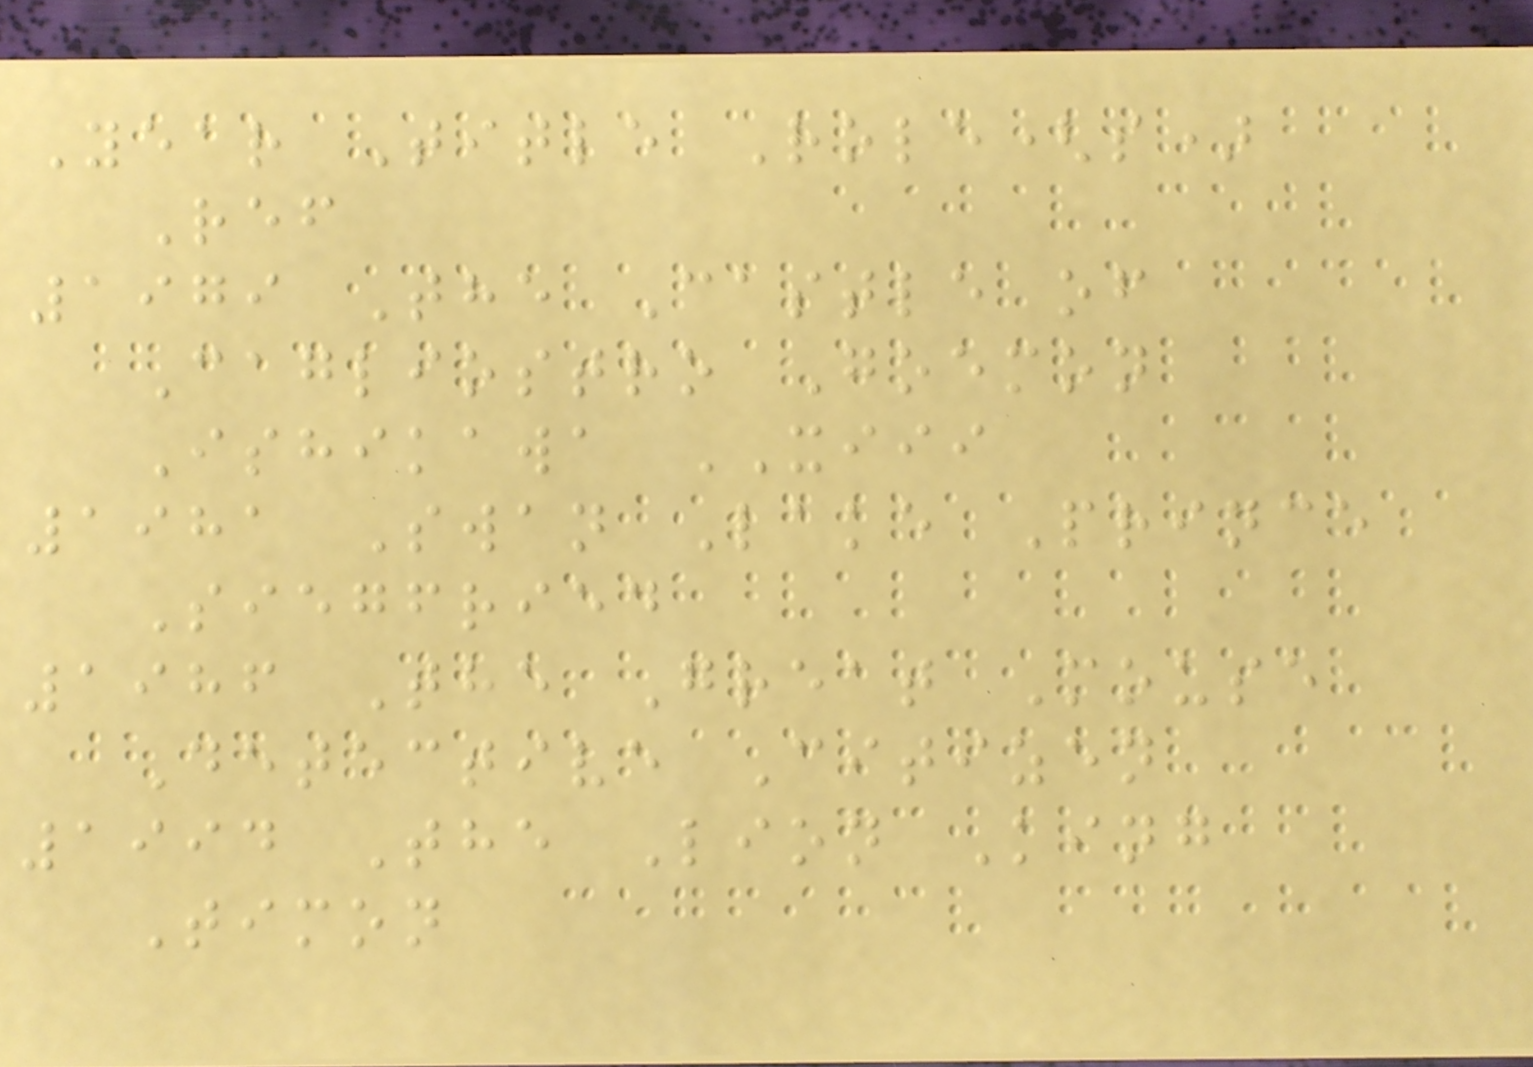Year Title Role(s)
Ref
1979 The Castle of
Cagliostro Goemon
Ishikawa XIII
1981 Swan Lake Prince
Siegfried
1986 The Great Mouse
Detective Citizen
1994 The Lion King
Timon
